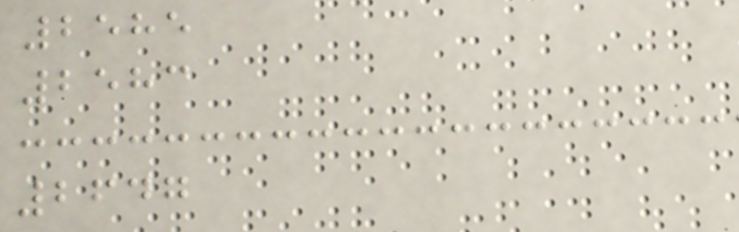2585
2583
2647
